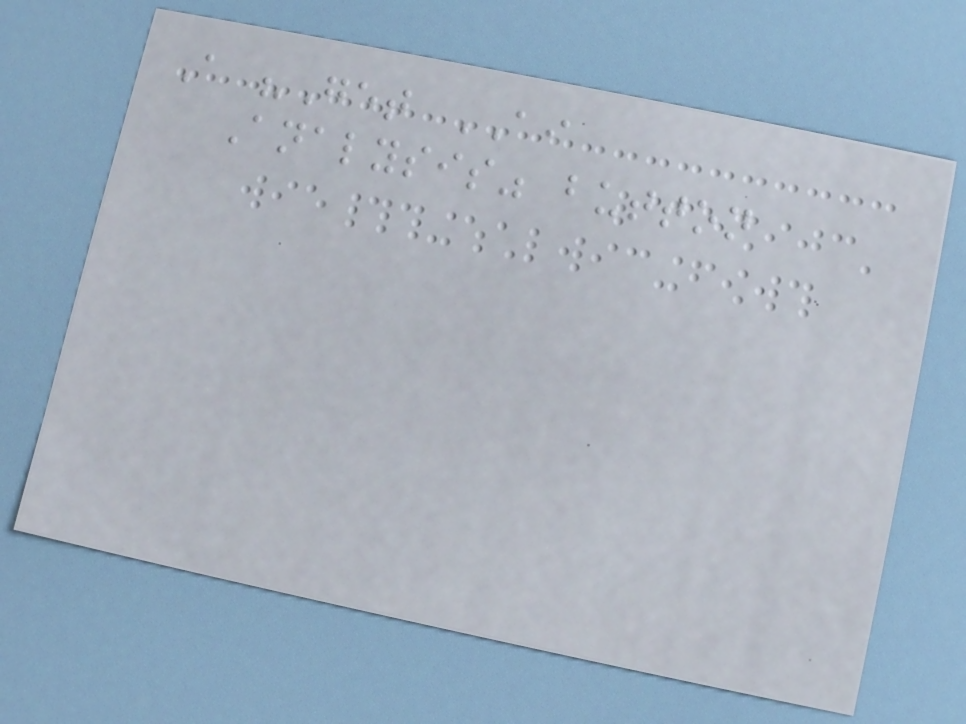A "Get AI
Analysis" button
